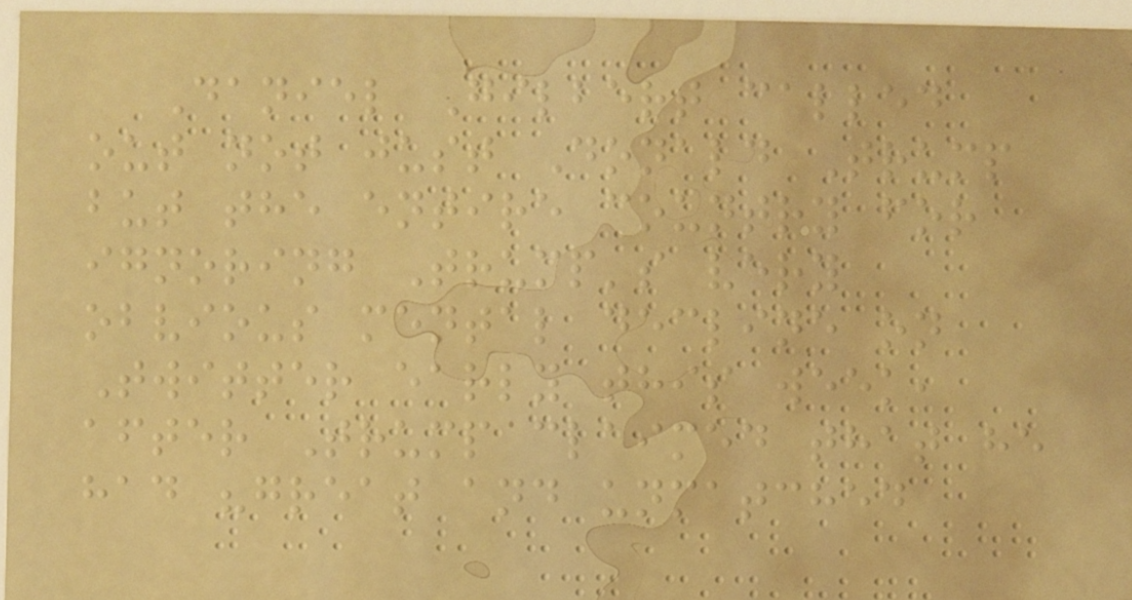Daniel Gilbert called
out not just Donald Trump
but the entire country for
ignoring Trump's very
obvious mental decline on
Twitter early this week,
after Trump claimed that he
had "great and unmatched
